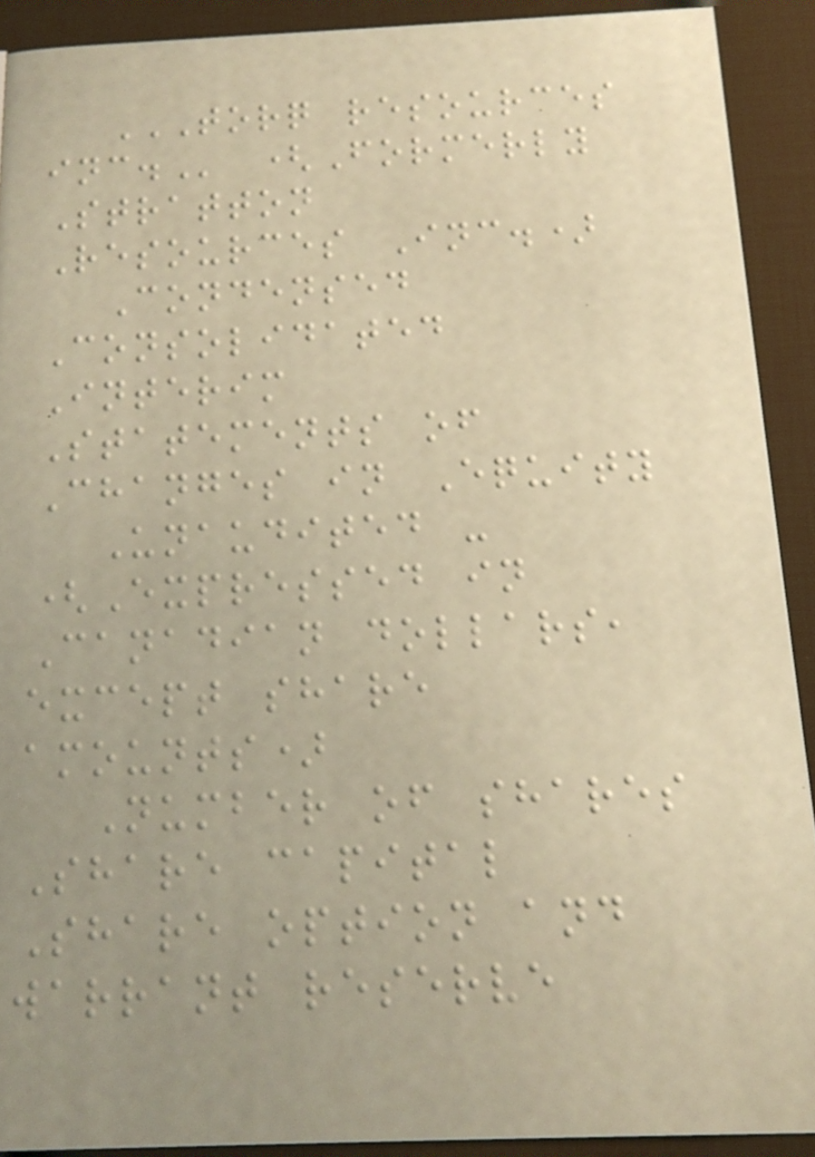TORQ RESOURCES
INC. (Formerly
Stratton
Resources Inc.)
Condensed
Consolidated
Interim
Statements of
Changes in Equity
Unaudited -
(Expressed in
Canadian dollars,
except share
amounts)
Number of shares
Share capital
Share option and
warrant reserve
